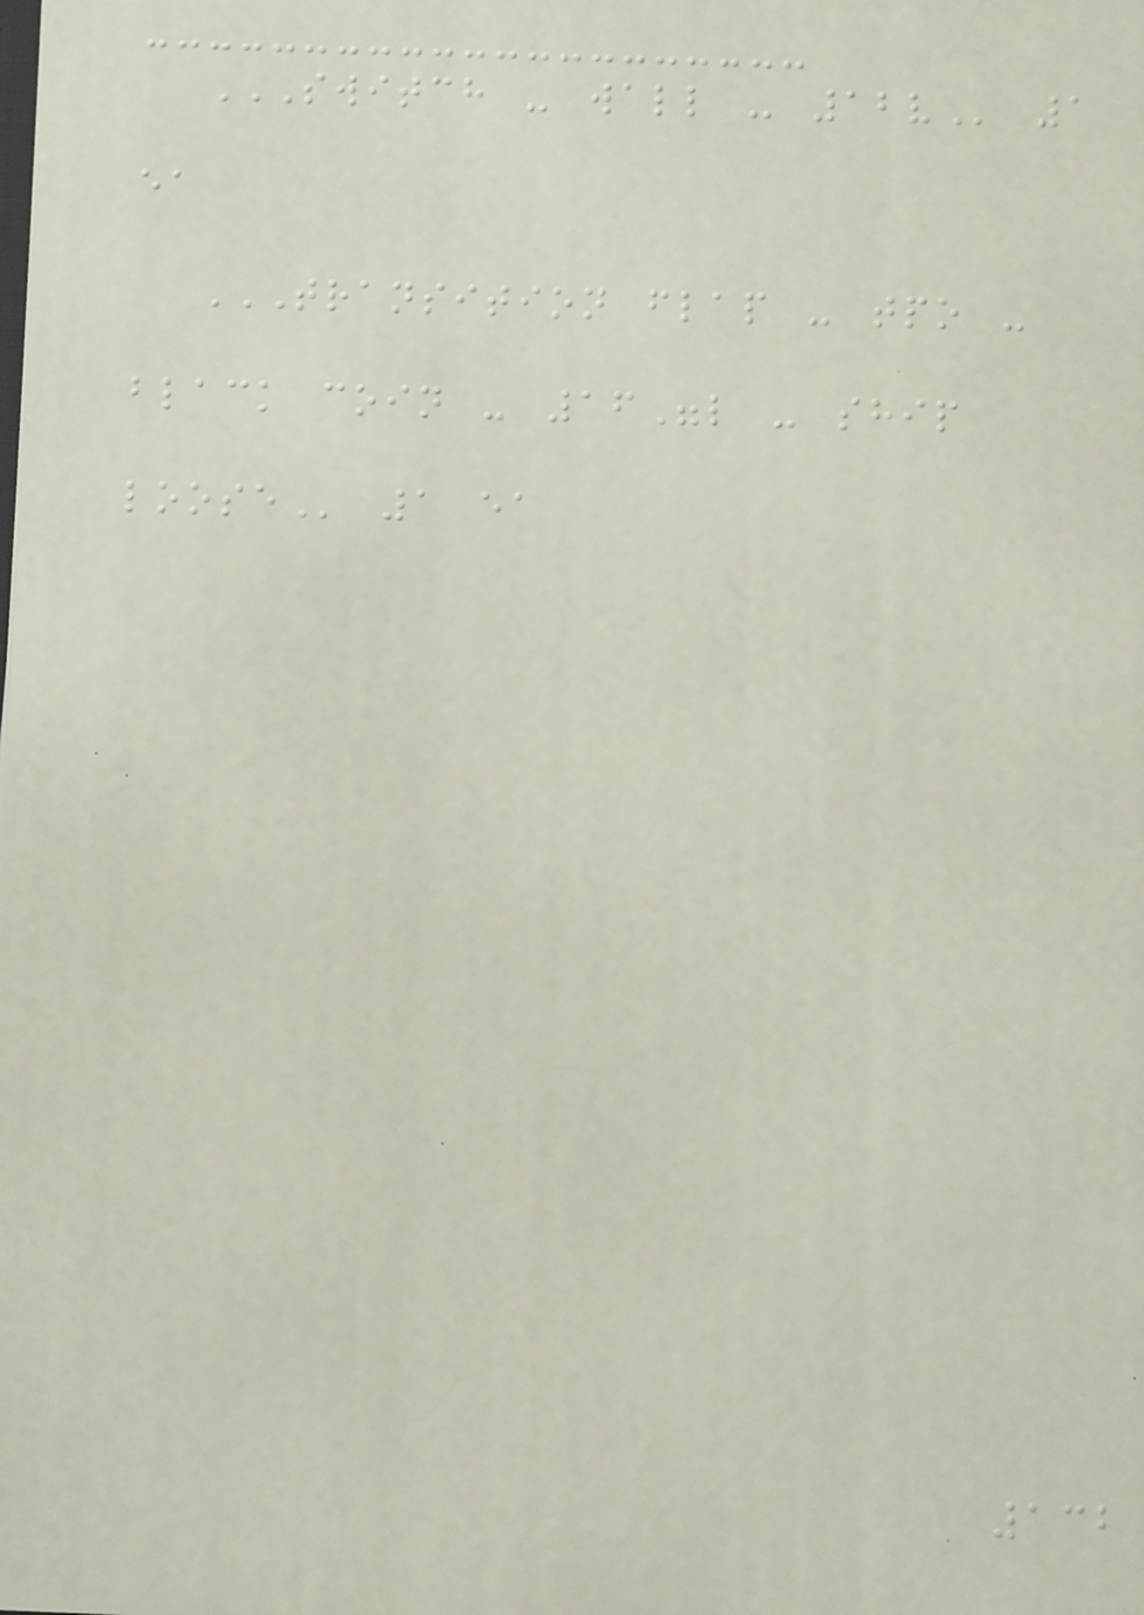SWITCH - WALL - 12V 1
ea
TRANSITION FLAP - TPO -
BLACK COIN - 16"L - SHIP
LOOSE 1 ea
132
